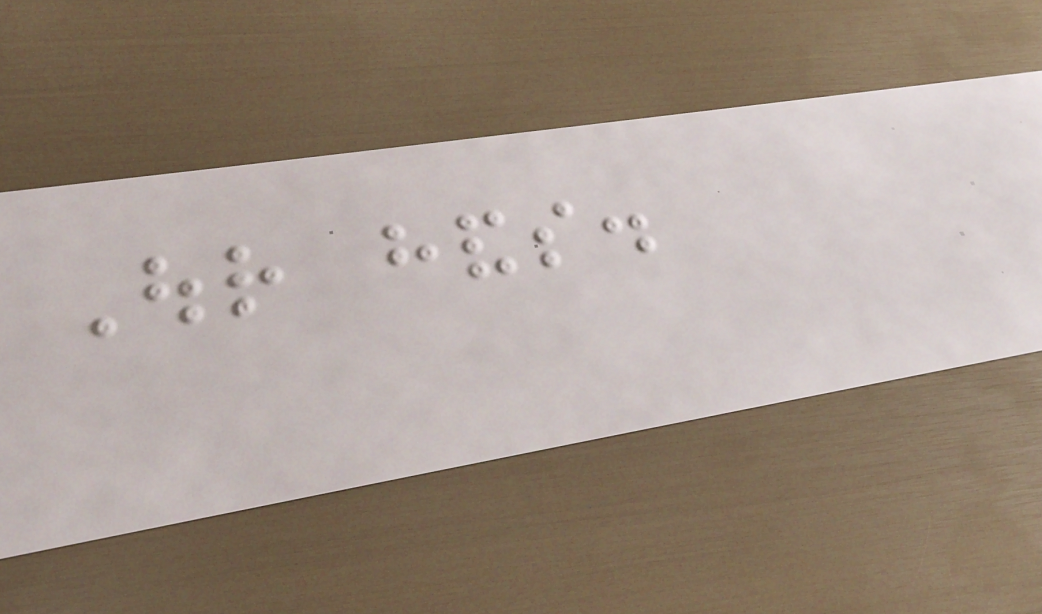Our hands.
